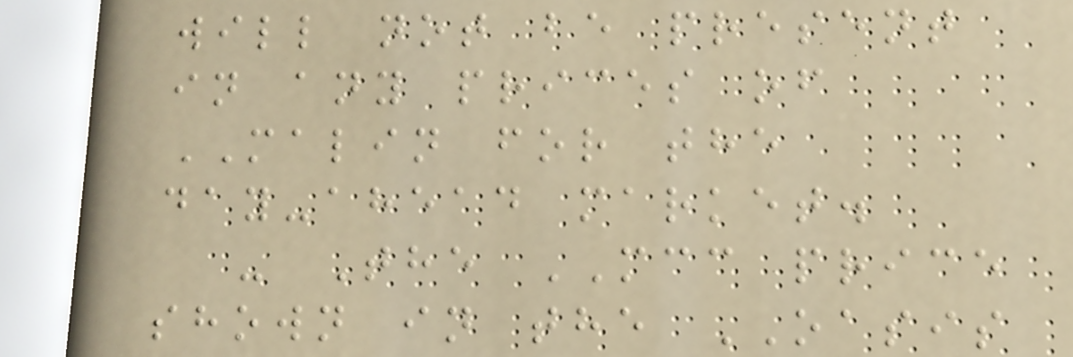will not be present
in any prices of
MALIN for the
day-ahead market.
- The MCC price
shown in the OASIS
